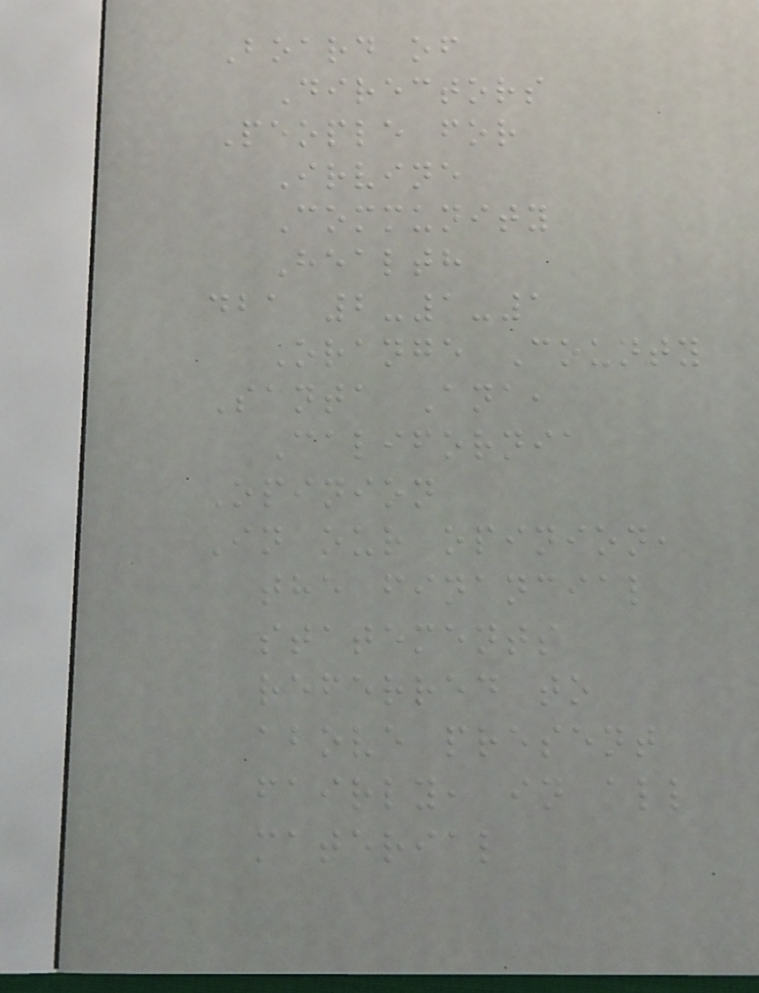Board of
Directors
People for
Irvine
Community
Health
dba 2-1-1
Orange County
Santa Ana,
California
Opinion
In our opinion,
the financial
statements
referred to
above present
fairly, in all
material
